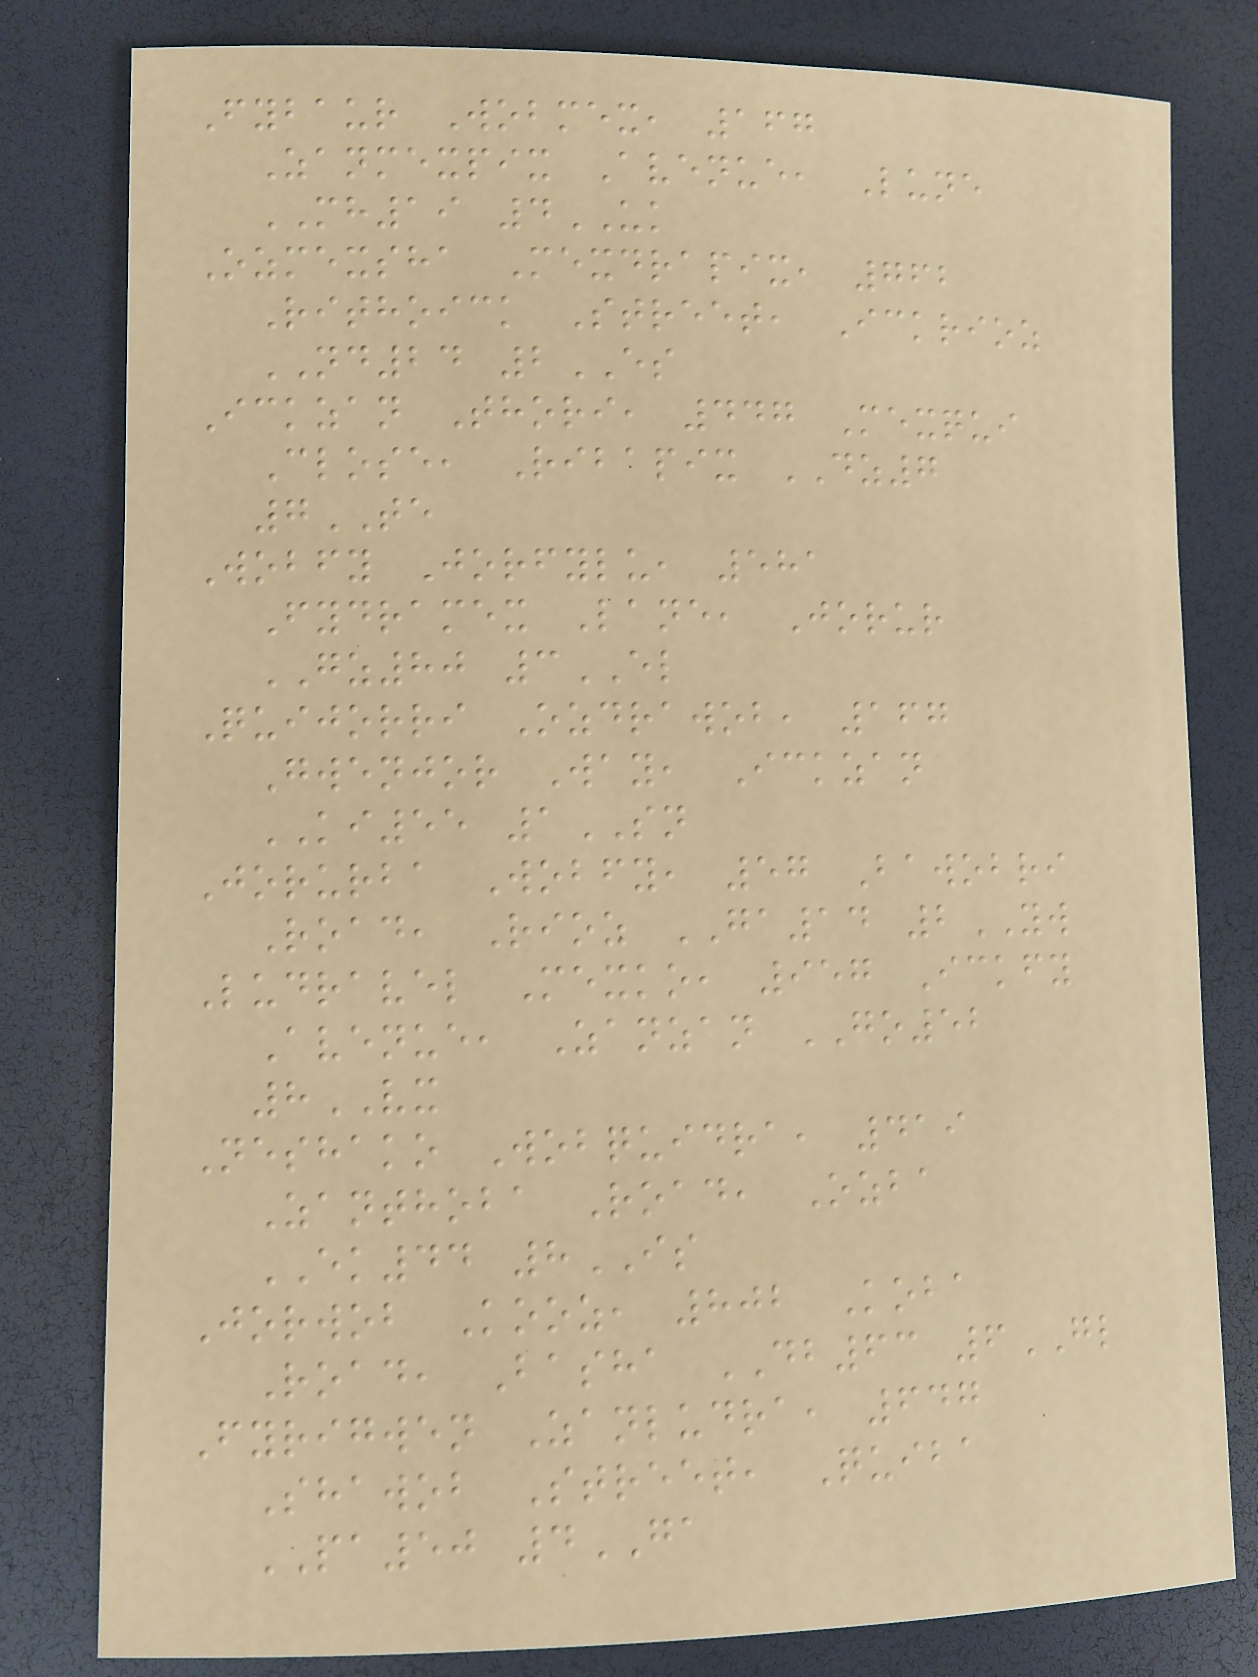Fybaur Wobmex, 167
Zanmexpix Avenue, Lune
MH19 4UK
Ozmexsha Mexdrapix, 762
Rithoick Street, Ickrioz
ND24 2ES
Ickzan Thori, 447 Mexqui
Close, Ribapix DZ7
7TE
Wobfy Jorfylu, 581
Fydramex Lane, Jorur
GZ80 3EL
Quijorri Ozdrawob, 167
Gwenjor Way, Ickzan
KI55 1SN
Jorurba Wobfy, 57 Bawobri
Road, Rioz GA14 2YW
Ludravel Mexko, 957 Ickfy
Avenue, Zanzan GO52
8VX
Neshako Wobquidra, 419
Zanthoba Road, Ozba
EK44 8IS
Jorwob Kooz, 802 Koba
Road, Basha DB63 6GL
Fyrigwen Zanludra, 647
Shawob Street, Quiba
PA50 4GA
